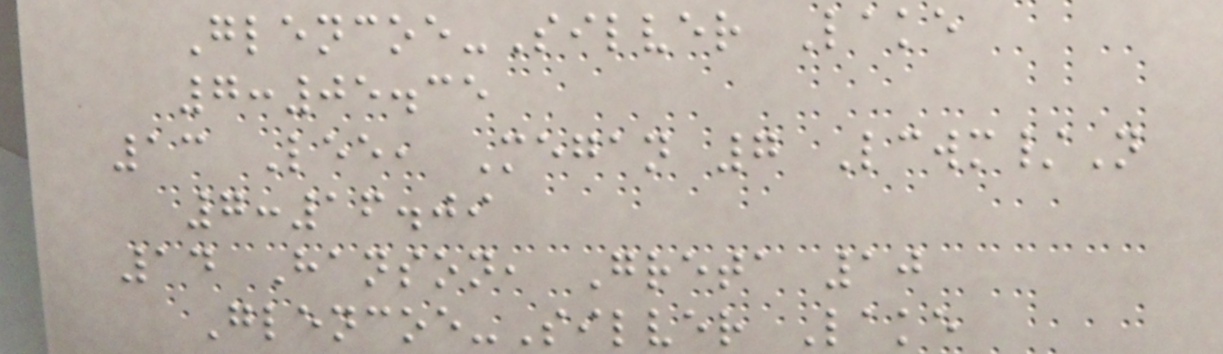Glencoe-Silver Lake
7:05.35
13 Lee, Megan 7 Lcwm/N
7:16.09
14 Hanson, Greta 10
Glencoe-Silver Lake
